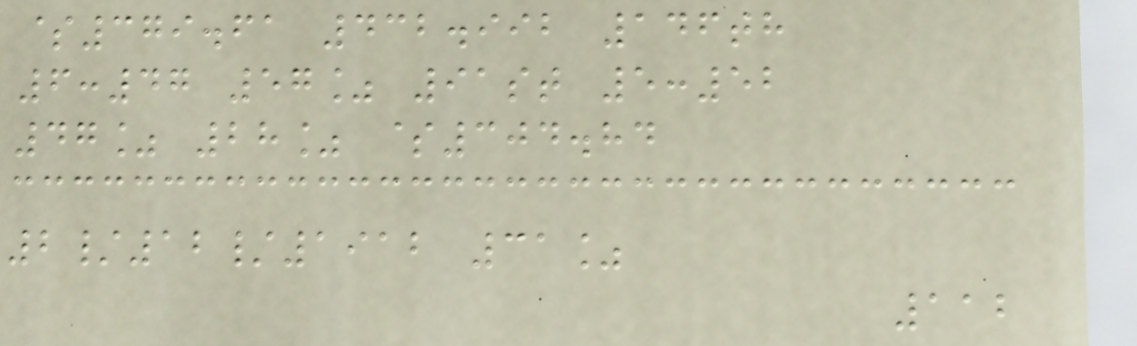$379.61 432.992 146th
6:47 57% 91st 5:52
47% 28% $304.84
2/12/1912 31%
112
